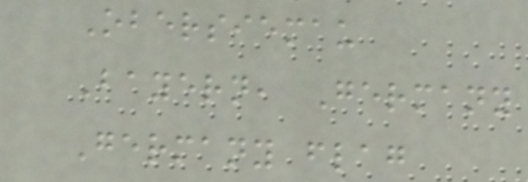Obersiemau
Bayern, Germany
Germany flag
